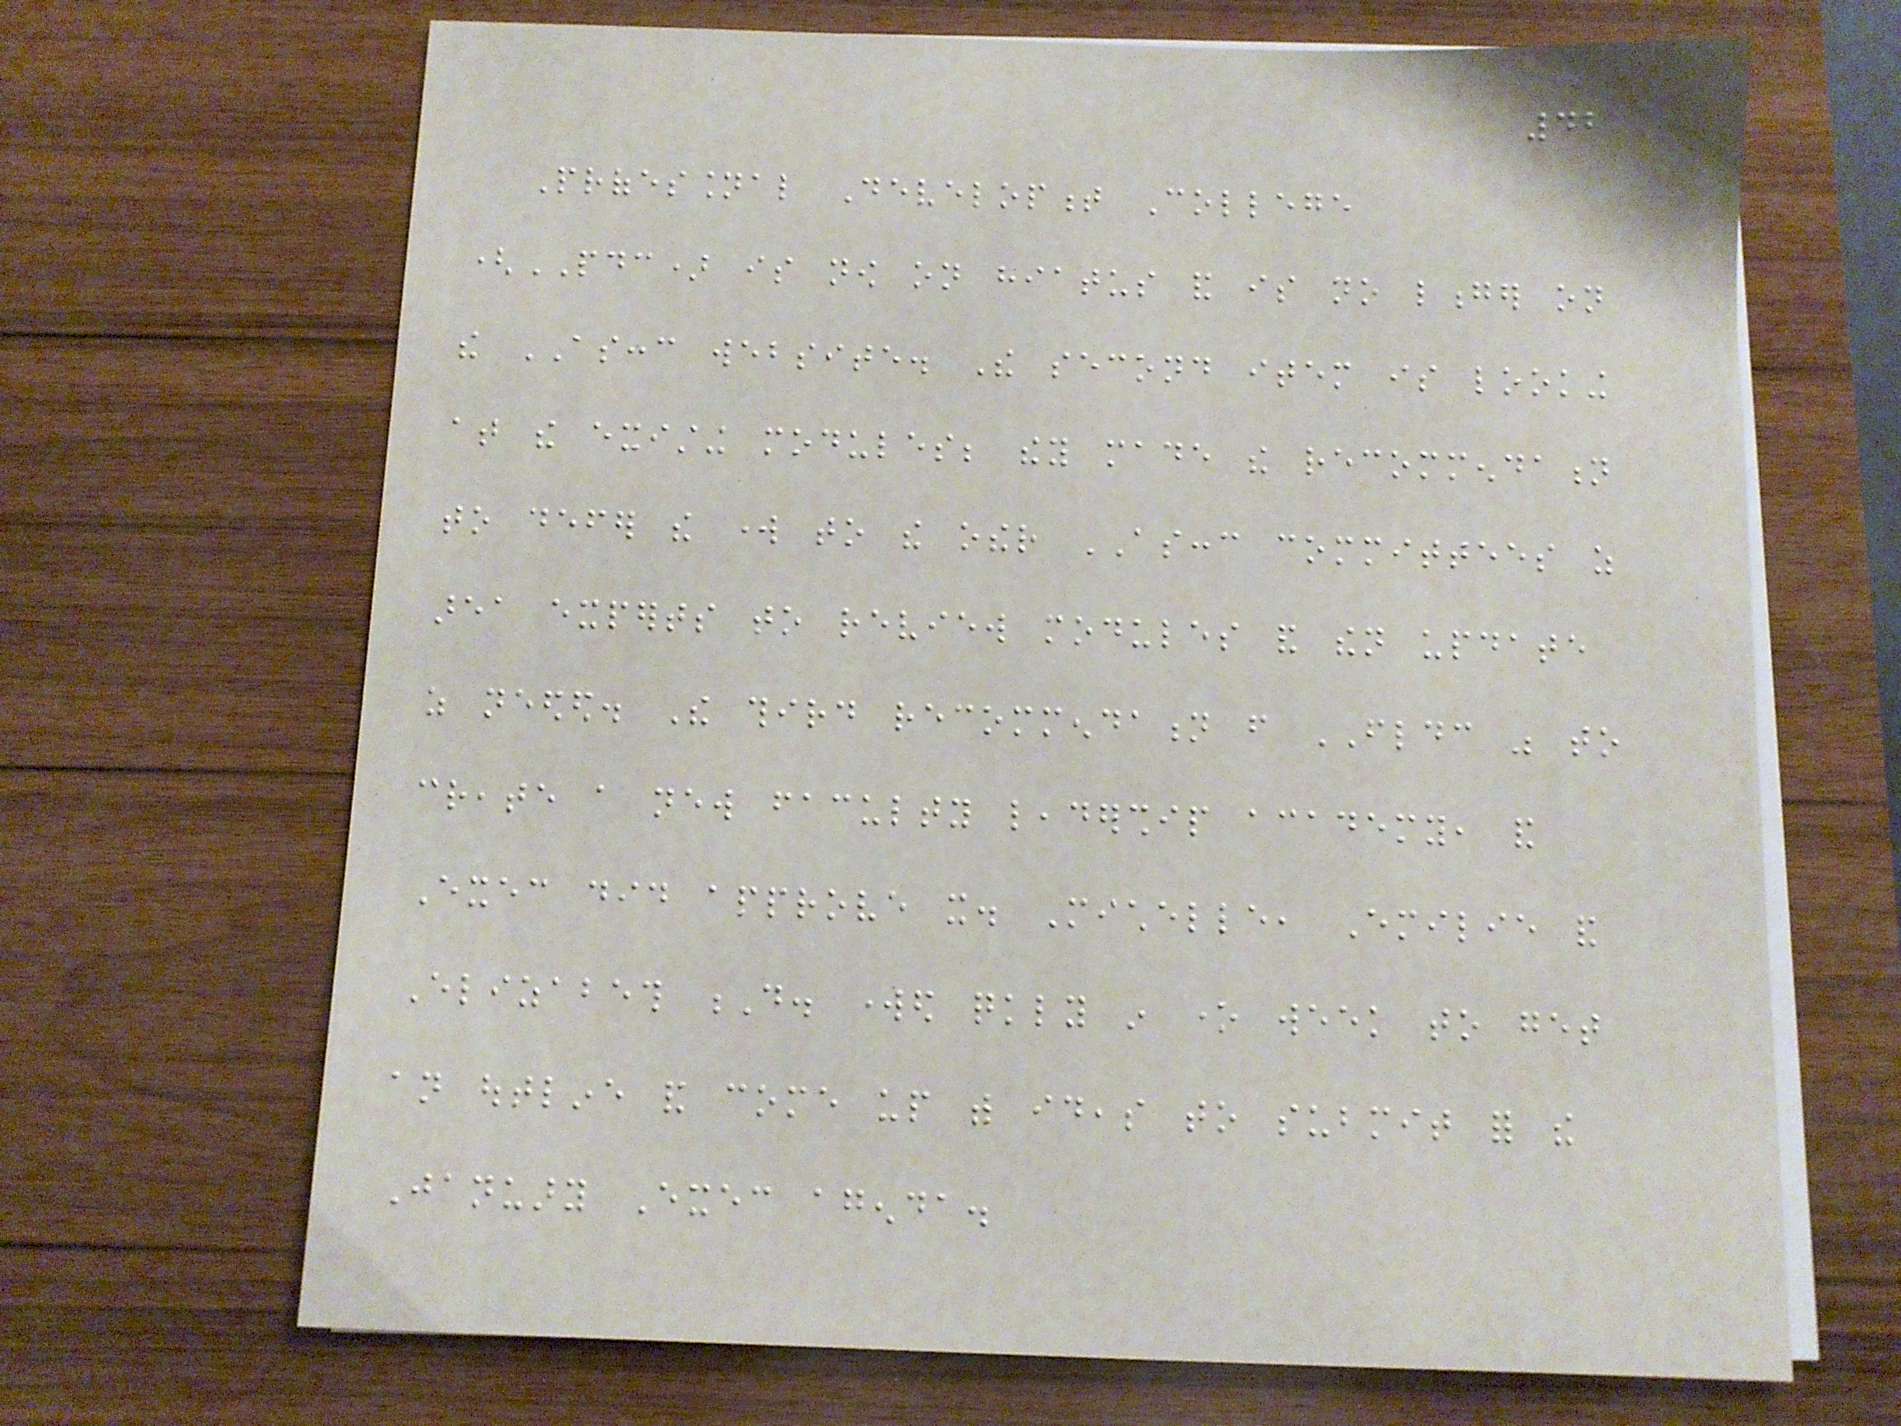42
Professional Development College
(PDC) is now on hiatus and is no longer on
the ASCCC website. The second item is looking
at the existing modules; they made the recommendation
to defer the work to the other ASCCC committees as
area experts to review modules and then update
as needed. The third recommendation from FLDC was to
create a new faculty leadership academy, and
Exec did approve it. Michelle, Emilie and
Elizabeth D. worked quickly in one week to get
an outline and come up with ideas to submit for the
January Exec agenda.
